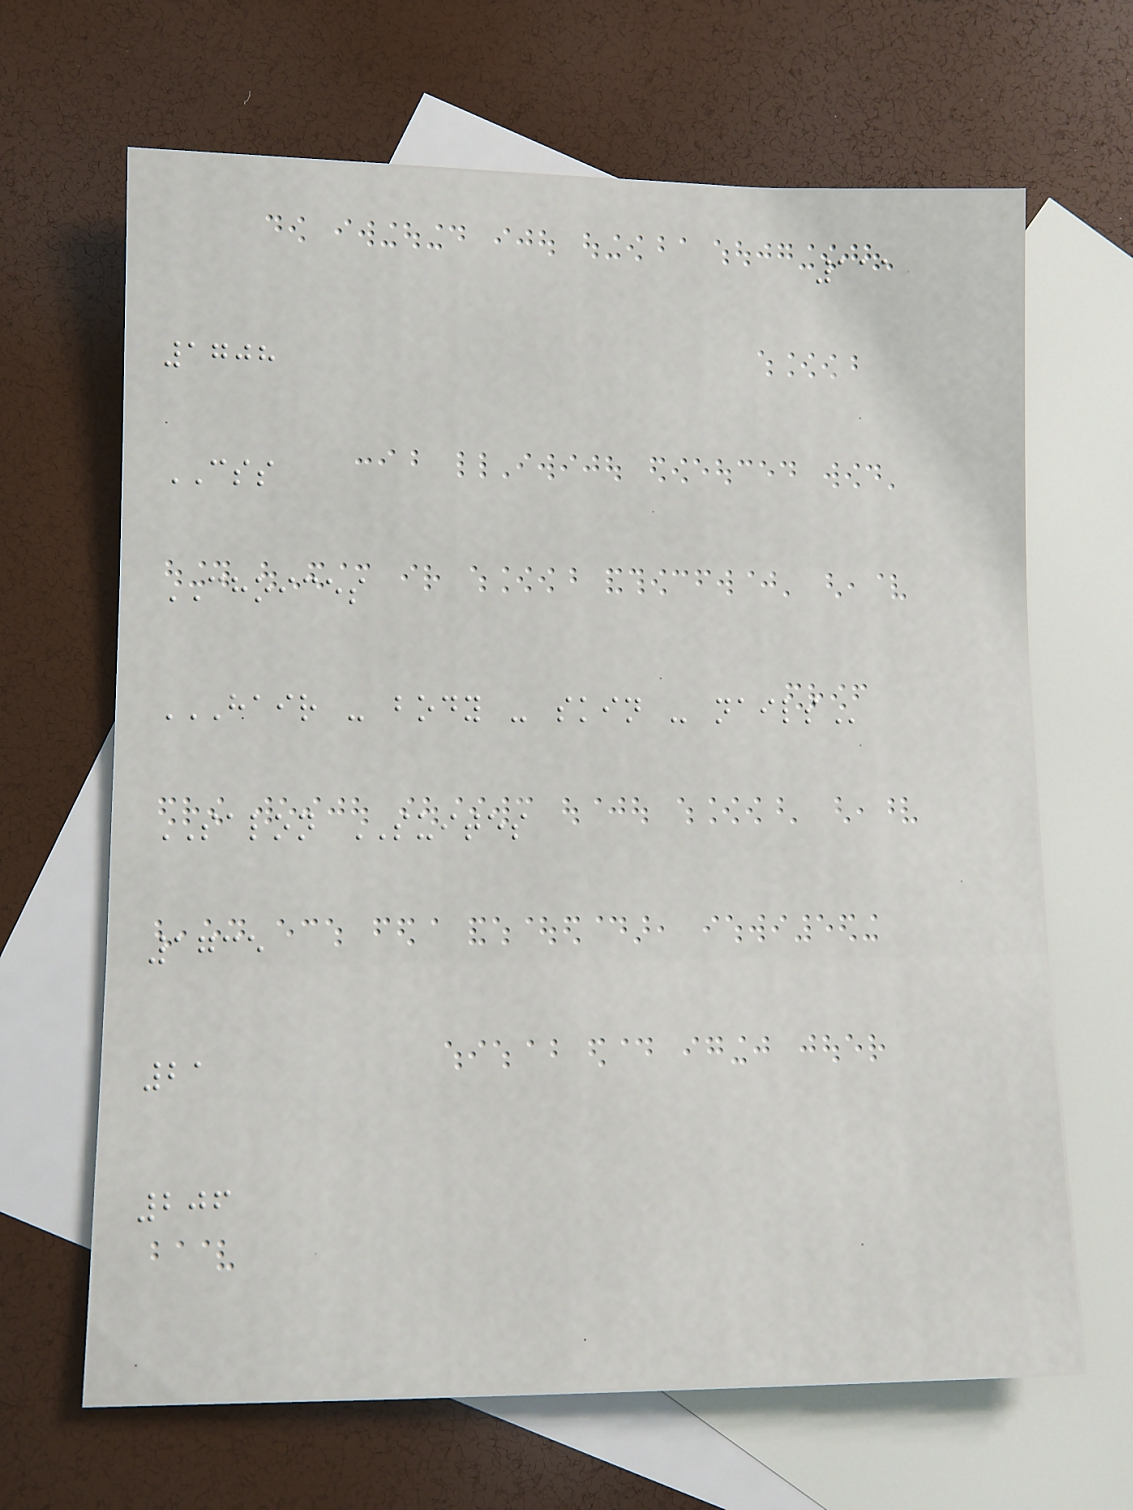111
1708
CSS
CHOICES
HAIR - BODY - SKIN - NAILS
SALON SUITES
1735
21
206
